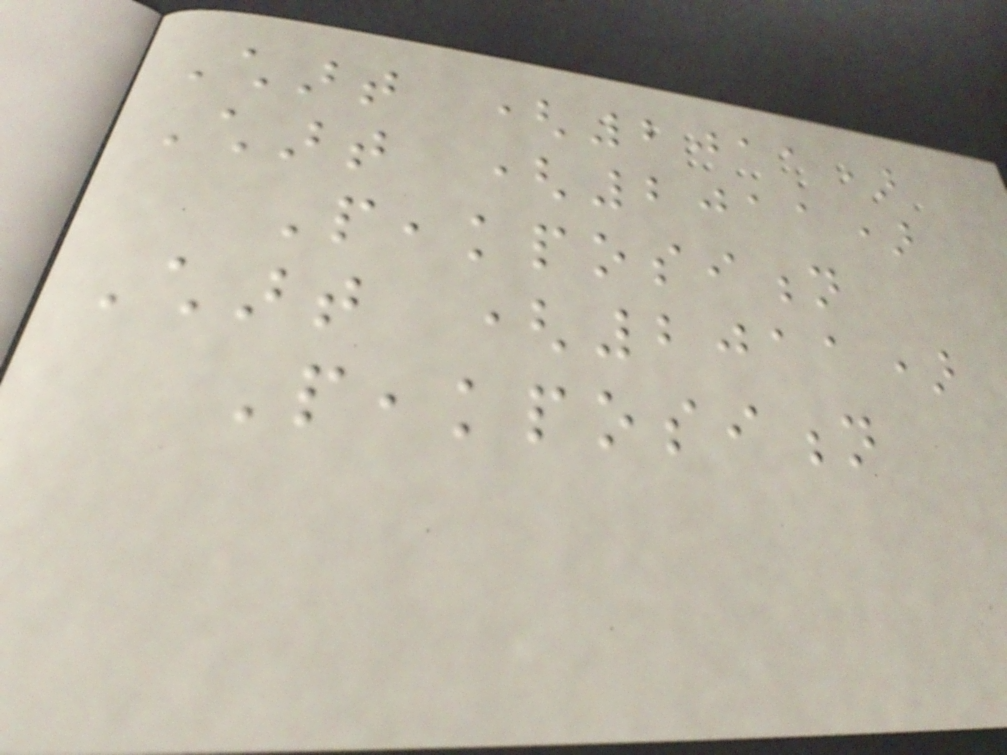Chart (2011)
Chart (2011)
Peakposition
Chart (2011)
Peakposition
